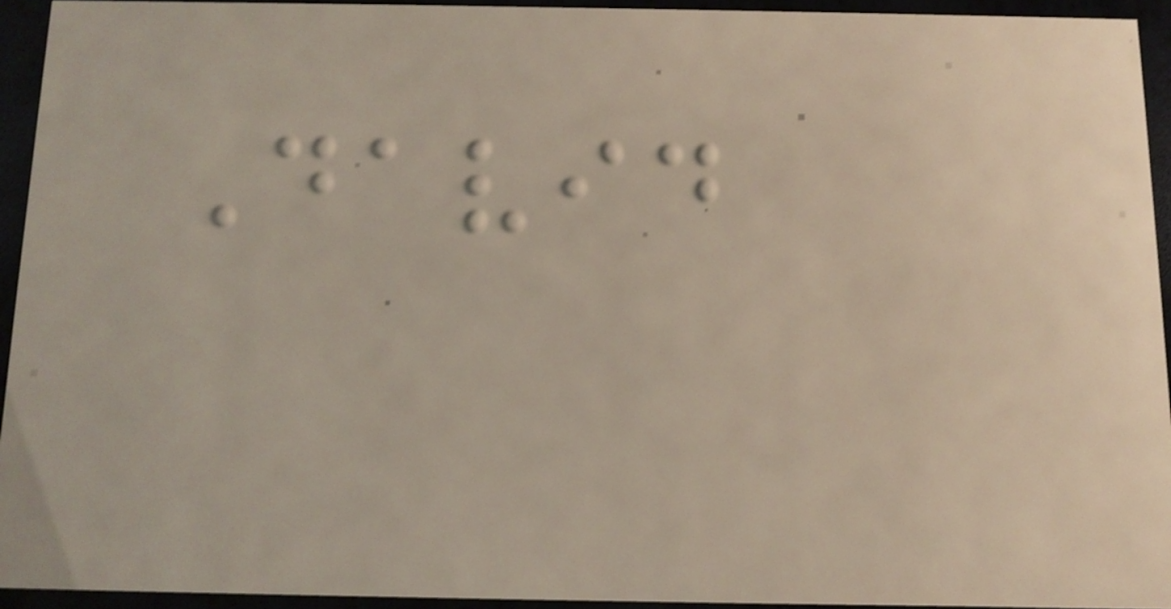David
